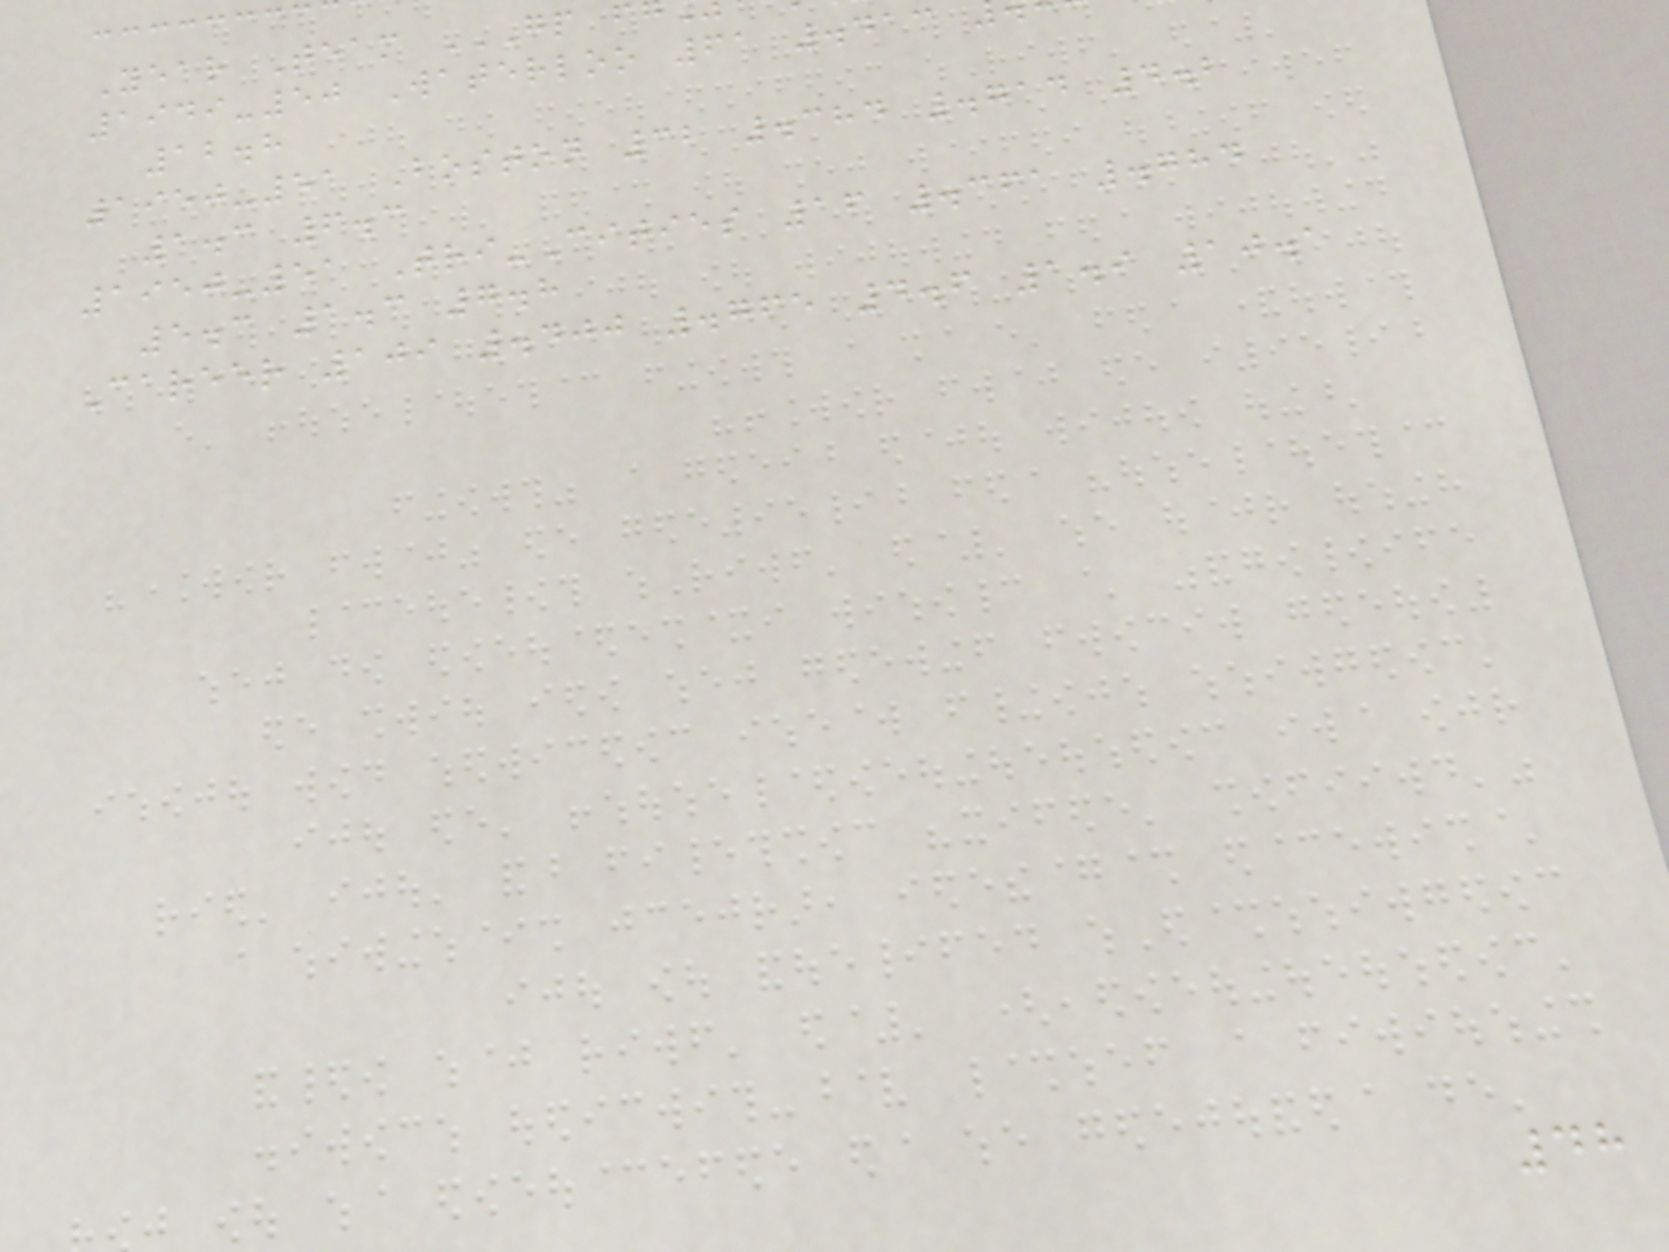1949-50 Waterloo 61 .413
12.8
1950-51 Boston 32 .384 .714 4.2
1.3 6.3
1950-51 Tri-Cities 16 .361 .784
5.3 1.3 7.8
Career 109 .400 .765 4.6 1.9 10.1
48
